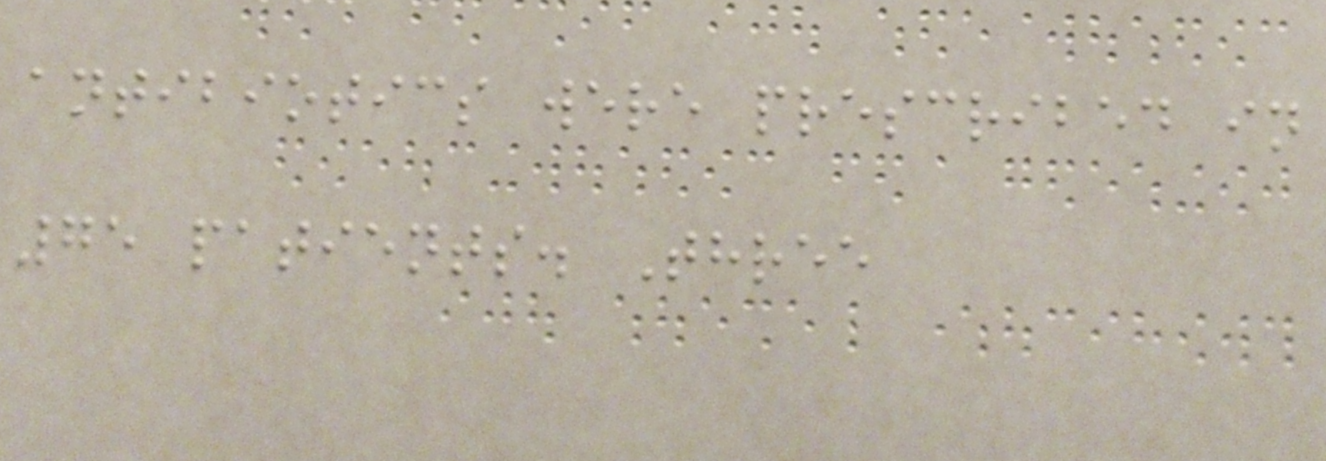antibiotics were prescribed in
75 patients. Three
